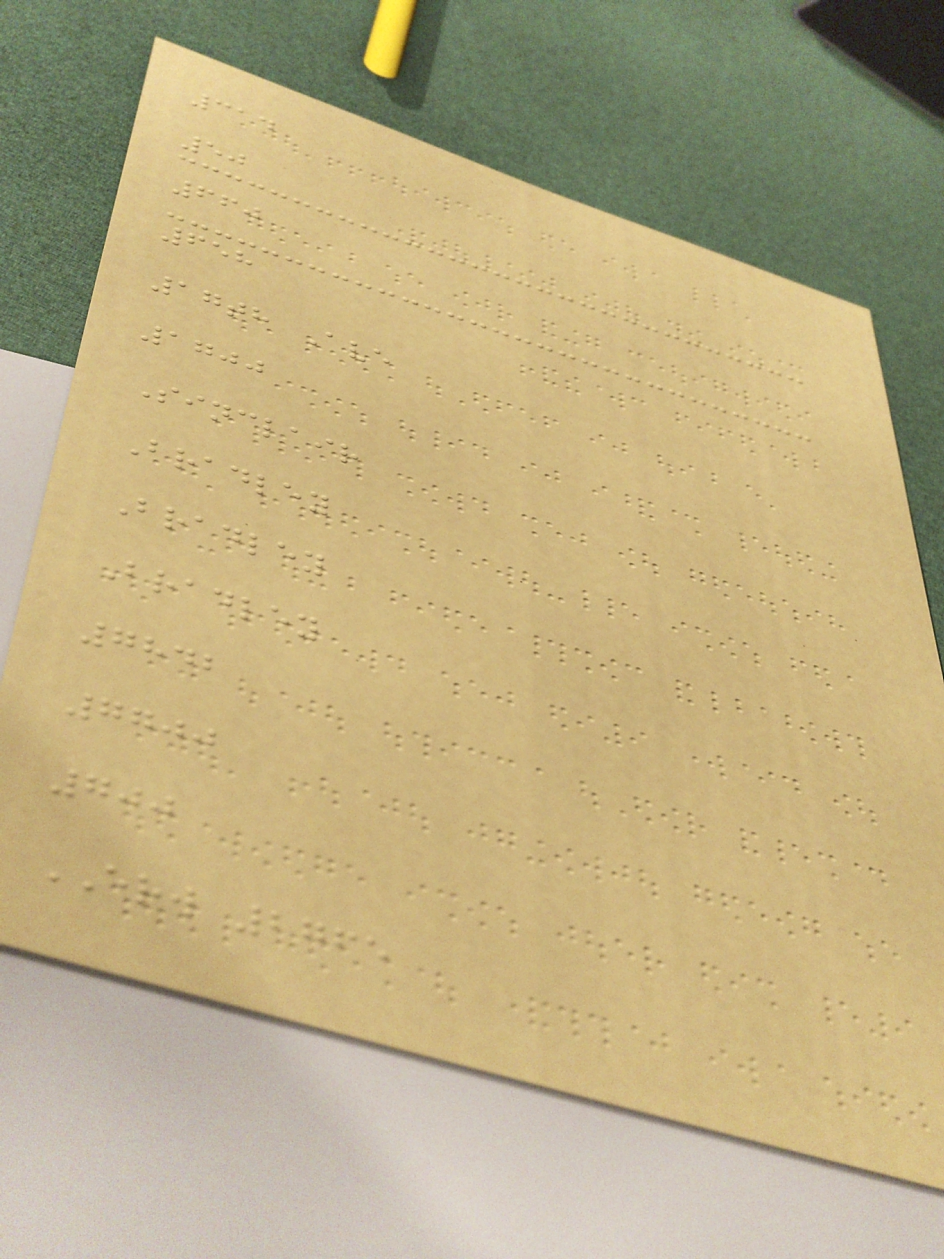314
50
660
658
17th Ave
1700
Sinclair
Bradley
Bradley
Bradley
7842
7700
700
ERW 2765
